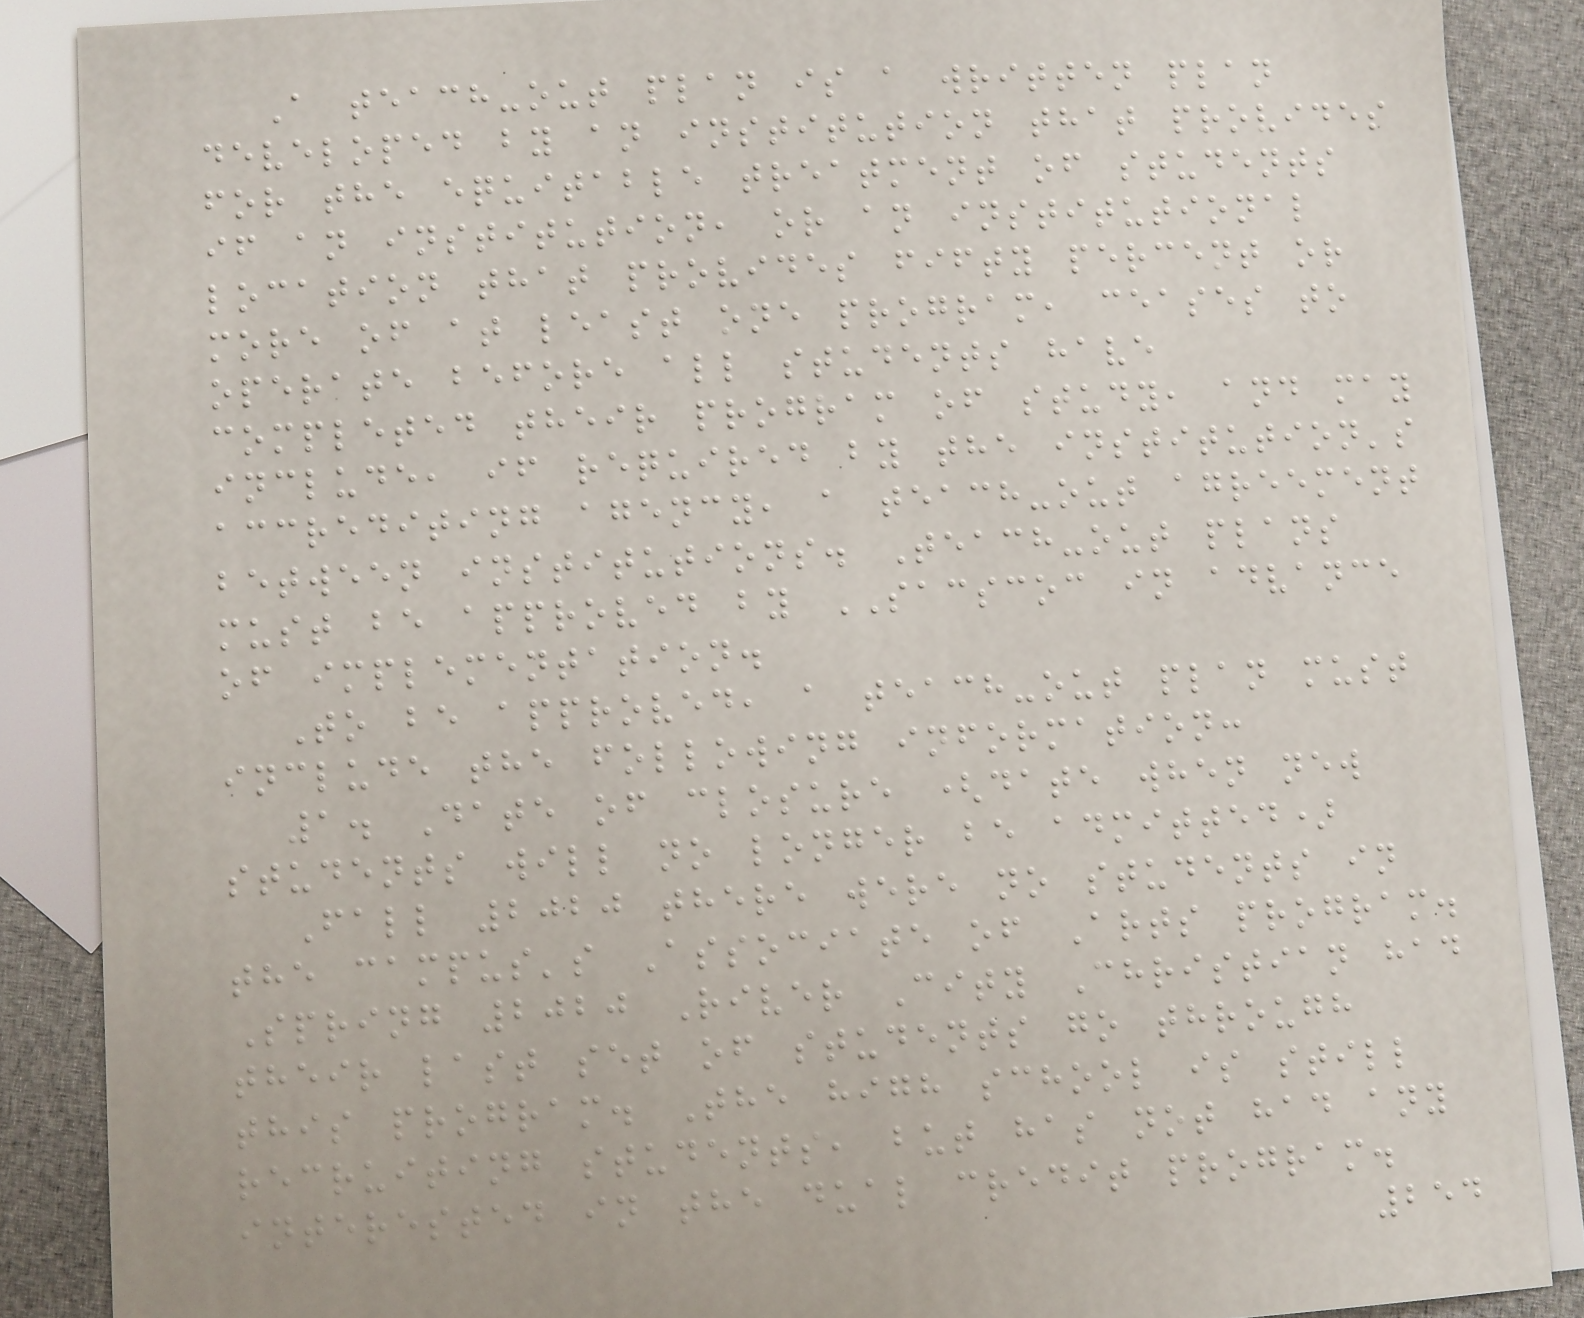A teach-out plan is a written plan
developed by an institution that provides
for the equitable treatment of students
if an institution, or an institutional
location that provides fifty percent or
more of at least one program, ceases to
operate before all students have
completed their program of study, and may
include, if required by the institution's
accrediting agency, a teach-out agreement
between institutions. Teach-out plans
must be approved by SACSCOC in advance
of implementation.
To be approved, a teach-out plan must
include the following information:
1. Date of closure (date when new
students will no longer be admitted)
Fall 2020 there were no students in
the campus's Associate of Arts program.
Spring 2020 River City Christian had
their last set of students go through
this program. The high school is still
recruiting students, but has not had any
interested in the dual credit program.
254
